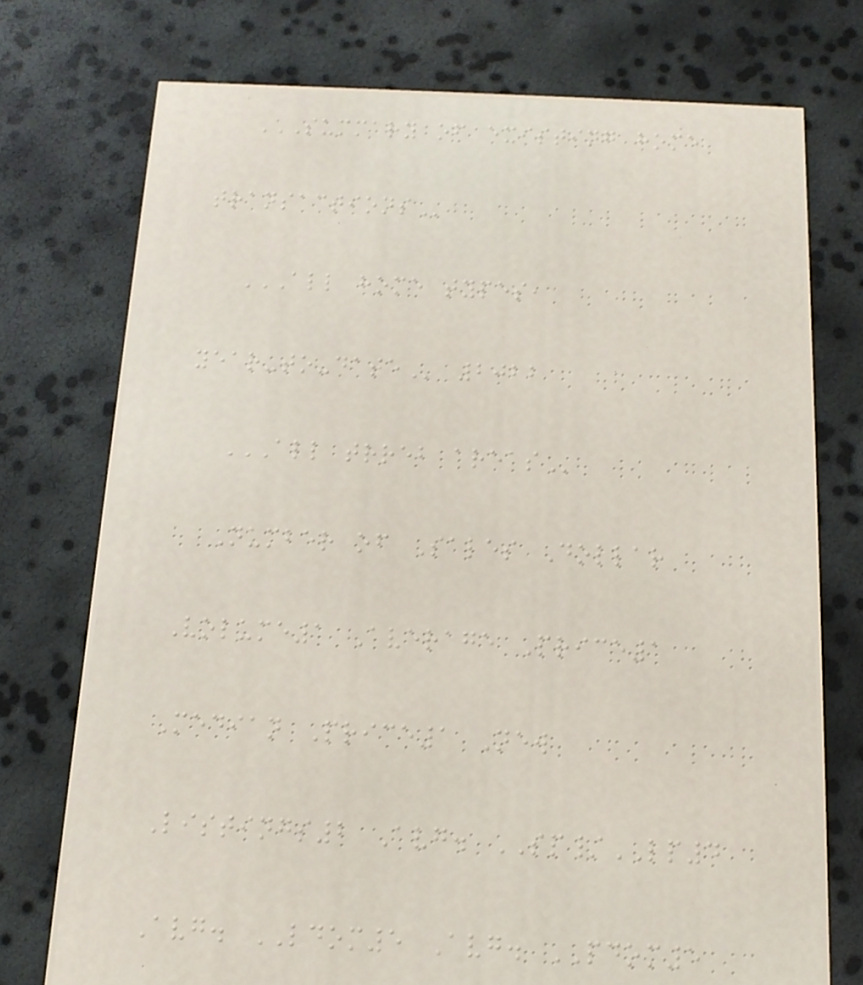SUMMARY OF EXISTING HOME
TRANSACTIONS
ALL HOME TYPES,
YEAR-TO-DATE 2022
ALL TRREB AREAS
Number of Sales Dollar
Volume1 Average Price1
Median Price1 New
Listings2 Avg. SP/LP4
Avg. LDOM5 Avg. PDOM5
